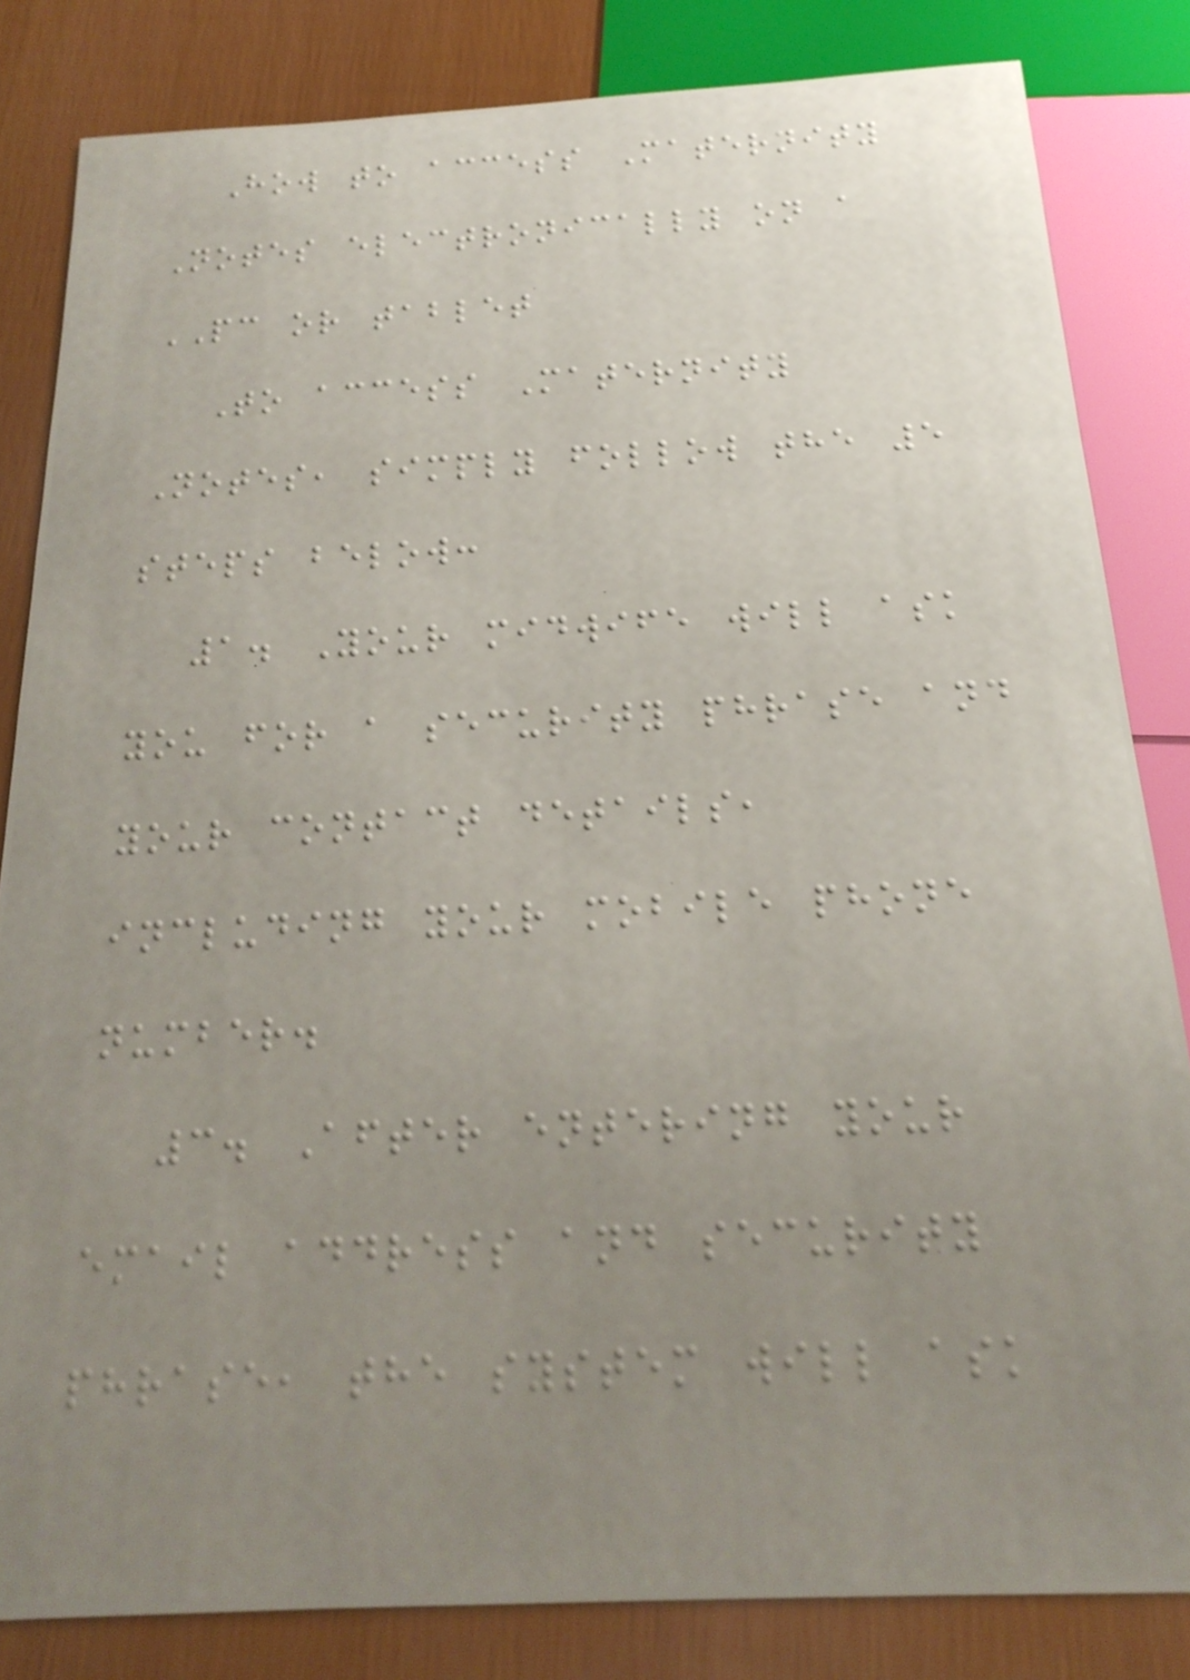How to access Maternity
Notes electronically on a
PC or tablet
To access Maternity
Notes, simply follow the 5
steps below:
1. Your midwife will ask
you for a security phrase and
your contact details,
including your mobile phone
number.
3. After entering your
email address and security
phrase, the system will ask
